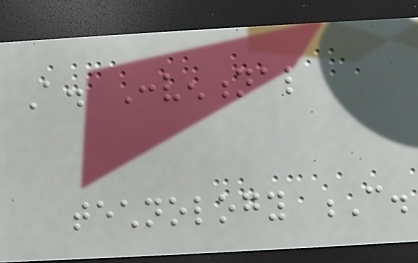A. Conventional
technology C.
